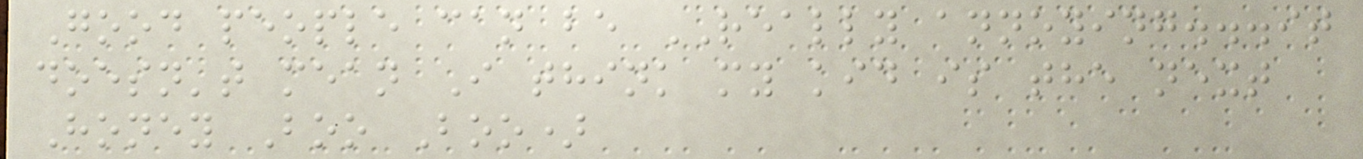Good people can be REALLY annoying...it
doesn't mean I think my kid is the next
Honey Boo Boo)
